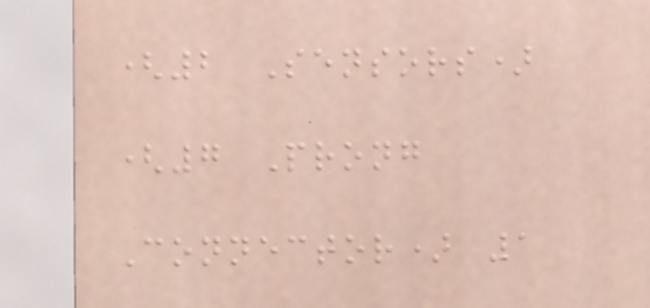(2 Sensors)
(7 Prong
Connector) 1
